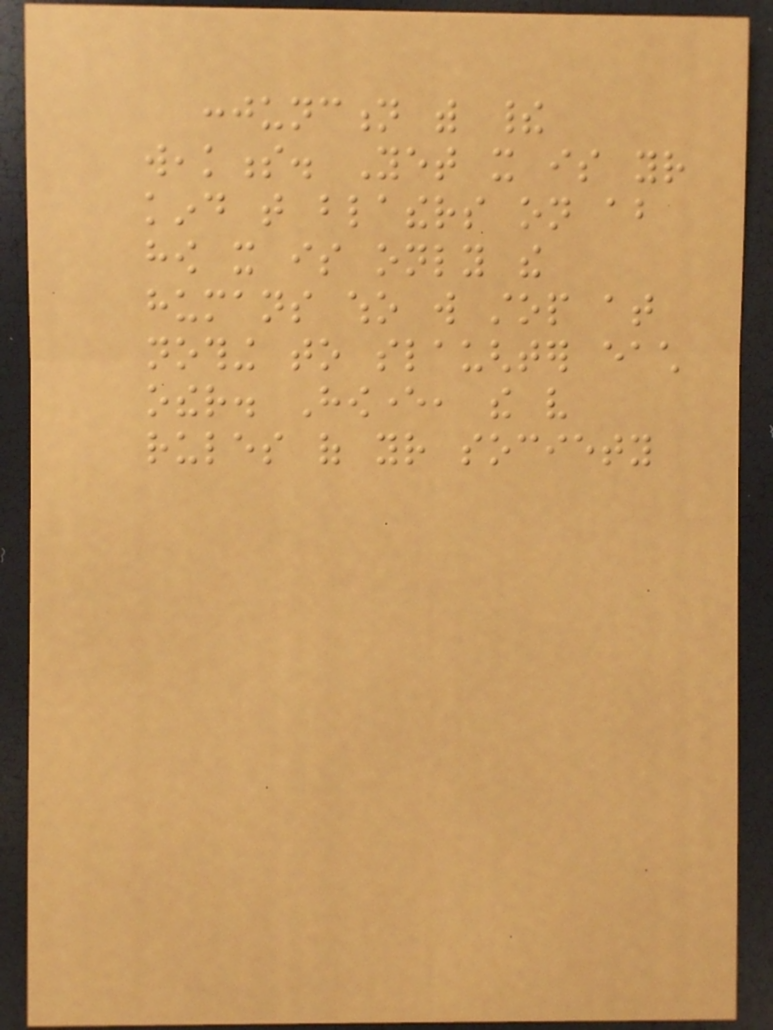conjunction with their
weakness. Yet it is your
kind that blathers on about
how it is only the
humans who will stop at
nothing to slaughter each
other. However, the very
rules of your society
